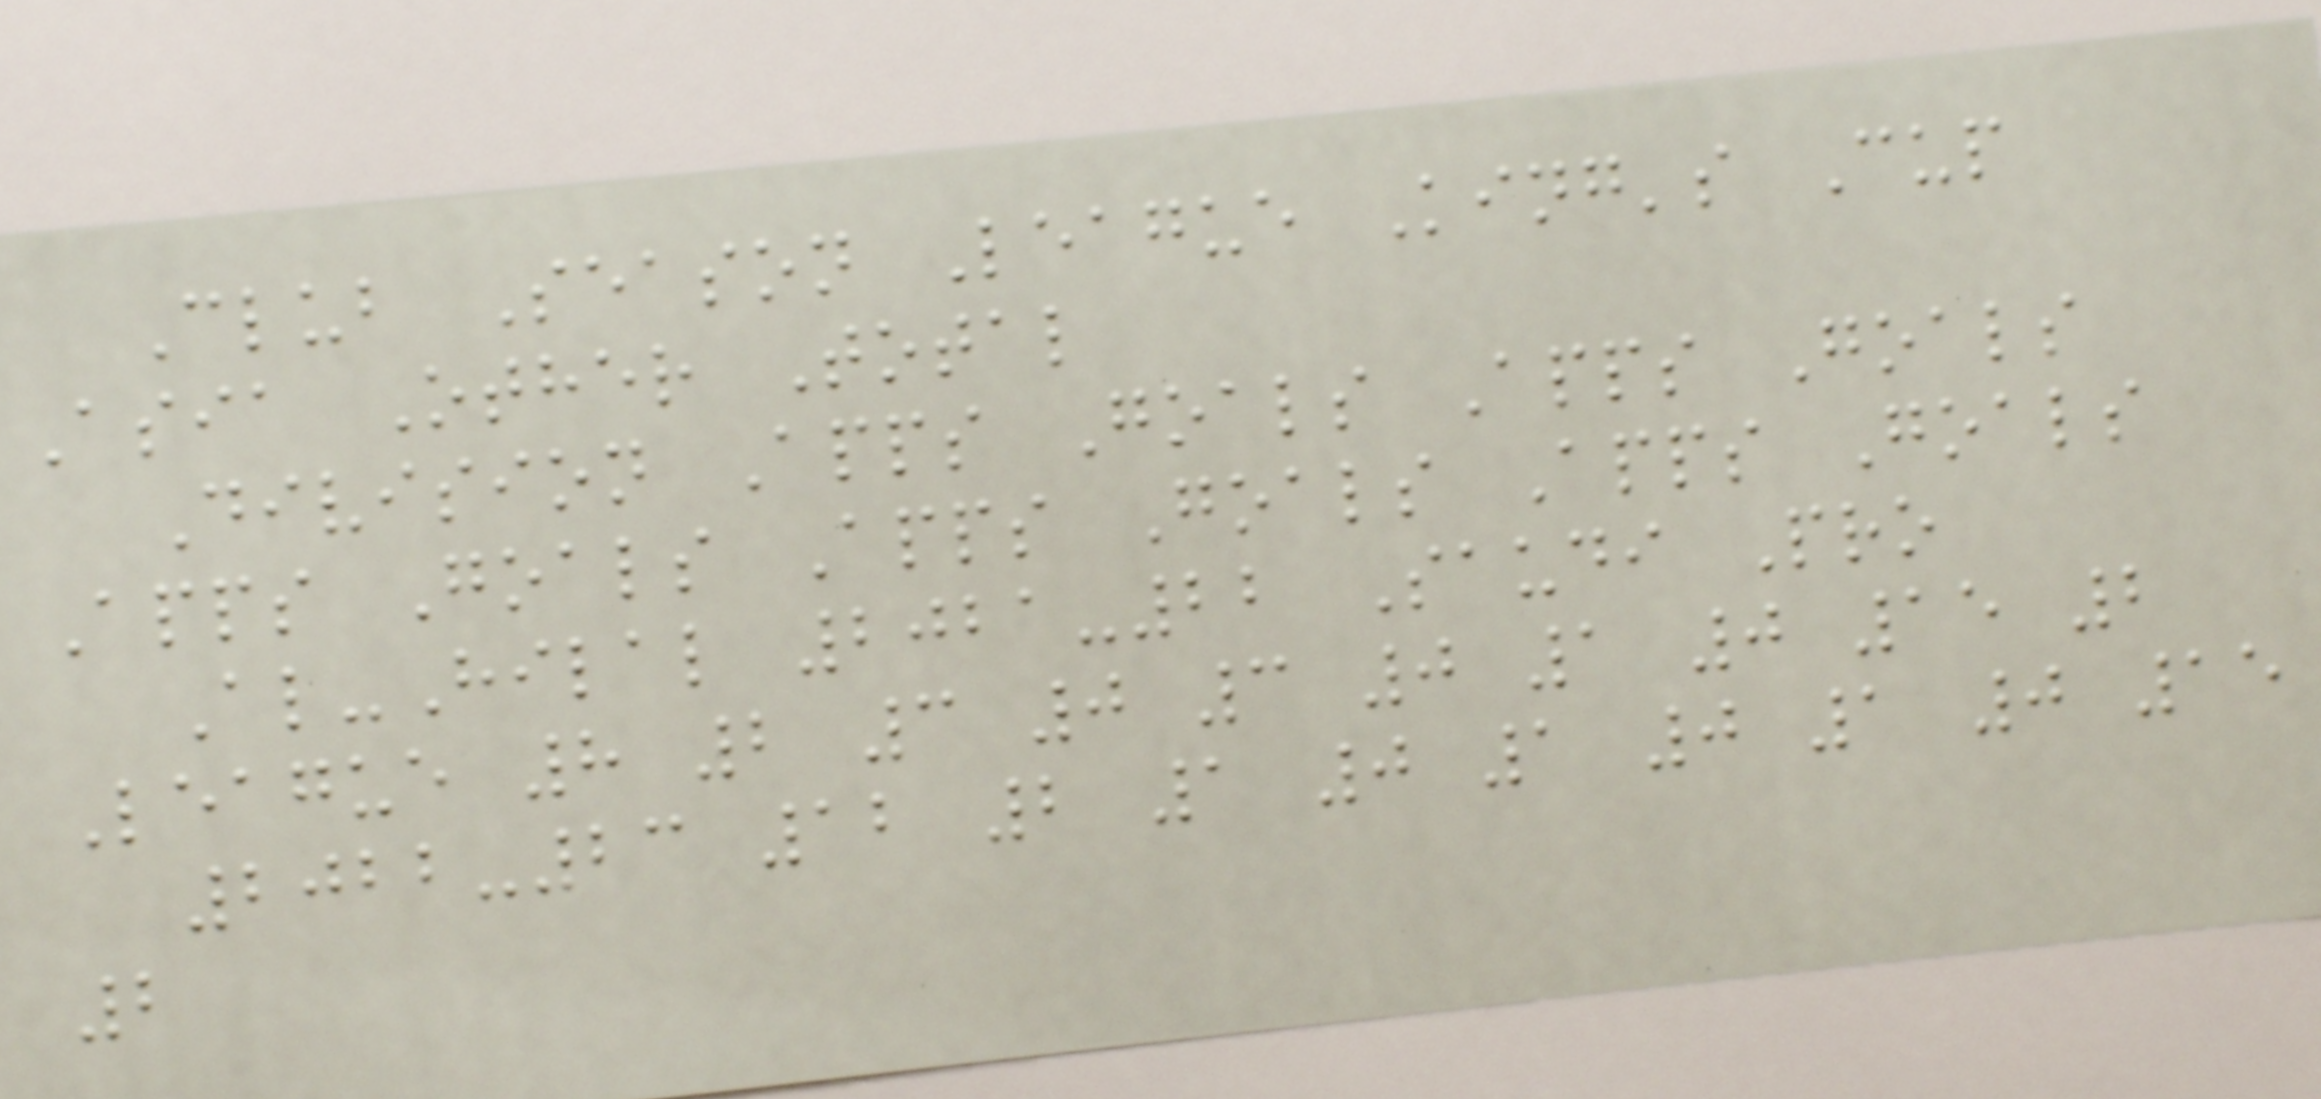Club Season League King's Cup
Asia Other Total
Division Apps Goals Apps Goals
Apps Goals Apps Goals Apps Goals
Al-Hilal 2021-22 Saudi Pro
League 8 2 3 0 3 0 1 0 15 2
2022-23 12 2 1 0 1 0 1 0 15
2
